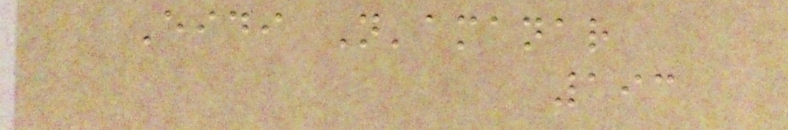Eidi N'amanar
193
